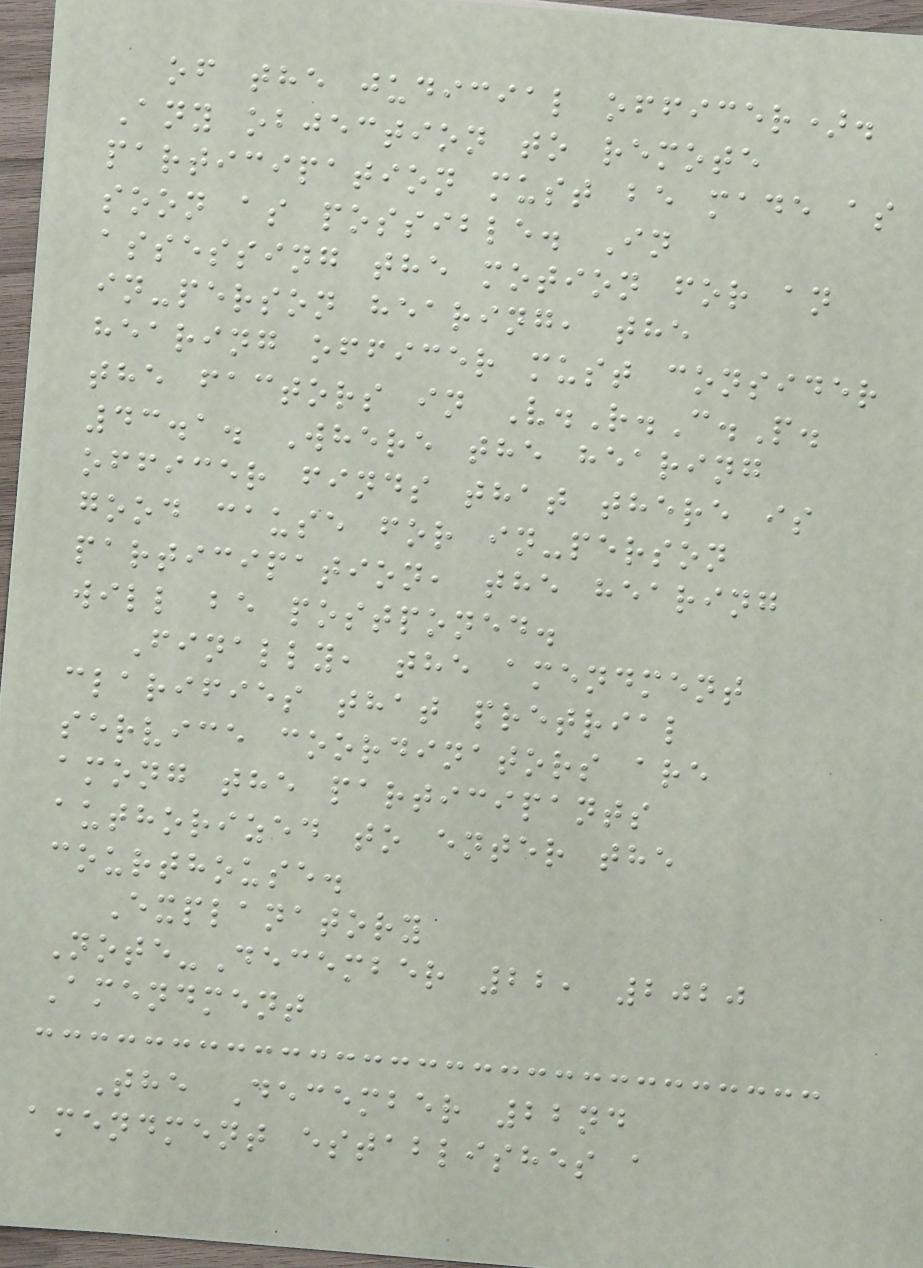of the judicial officer).
Any objection to remote
participation must be made as
soon as possible. In
assessing the motion for an
in-person hearing, the
hearing officer must consider
the factors in V.R.C.P.
43.1. Where the hearing
officer finds that there is
good cause for in-person
participation, the hearing
will be postponed.
Finally, the amendment
clarifies that pretrial
service coordinators are
among the participants
authorized to enter the
courthouse.
Explanatory
Note-December 22, 2020
Amendment
The December 22nd
amendment establishes a
